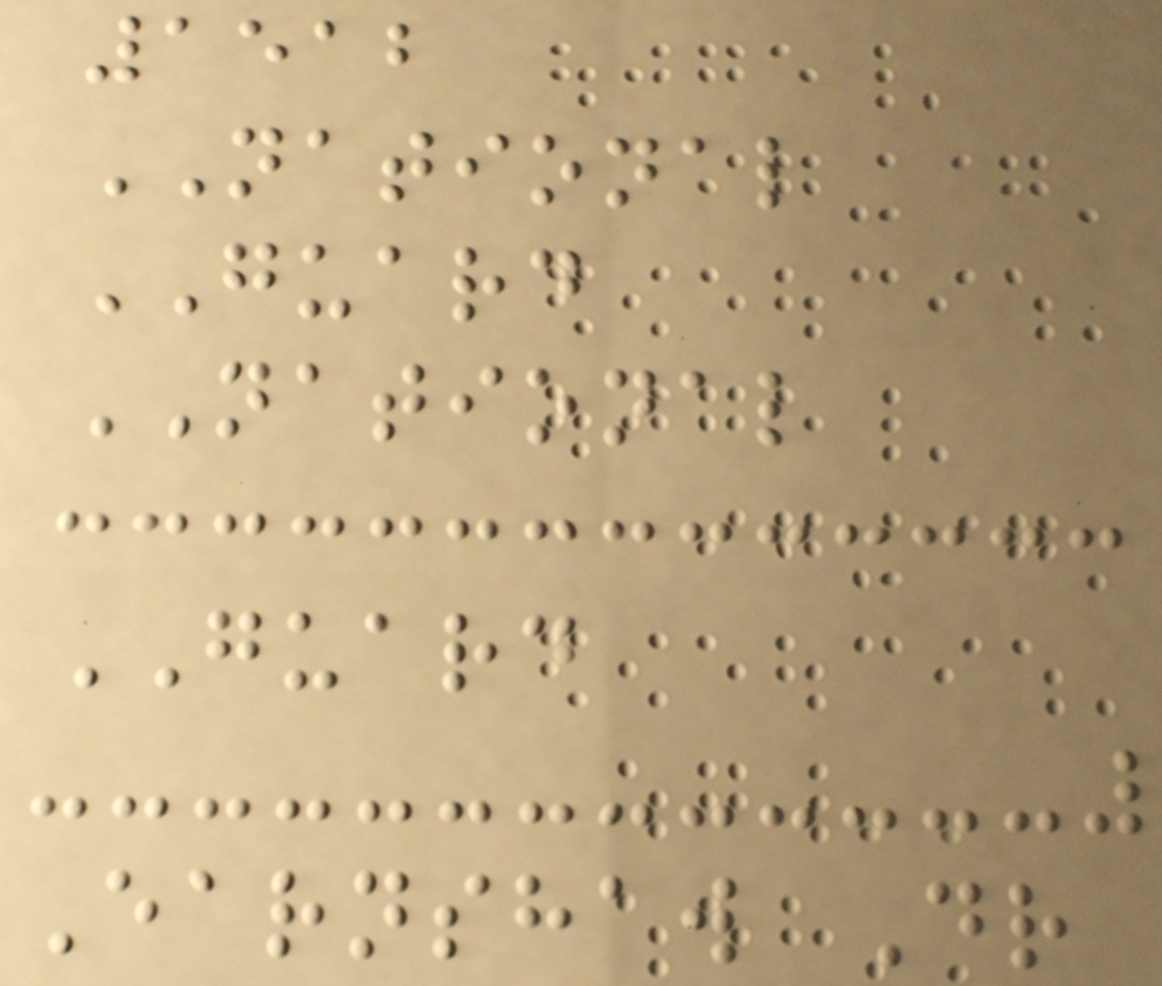1512
NATIONAL
GUARD
NATIONAL
GUARD
Earnshaw Dr
